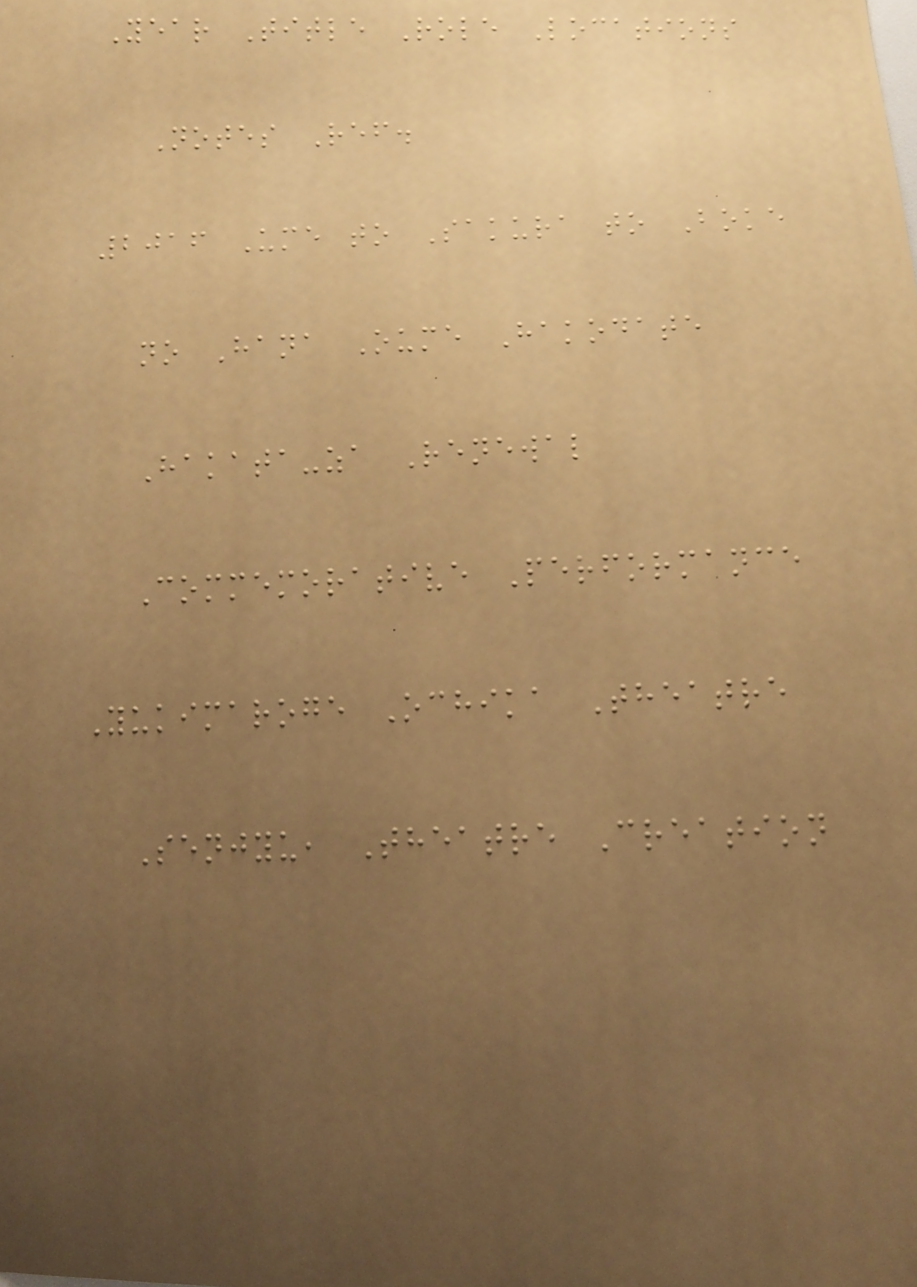Year Title Role Locations
Notes Ref.
2016 Ume to Sakura to Boke
no Hana Oume Hakodate
Hakata-za Renewal
Commemorative Performance
Yukimaroge Ochika Theatre
Senjyu, Theatre Creation
